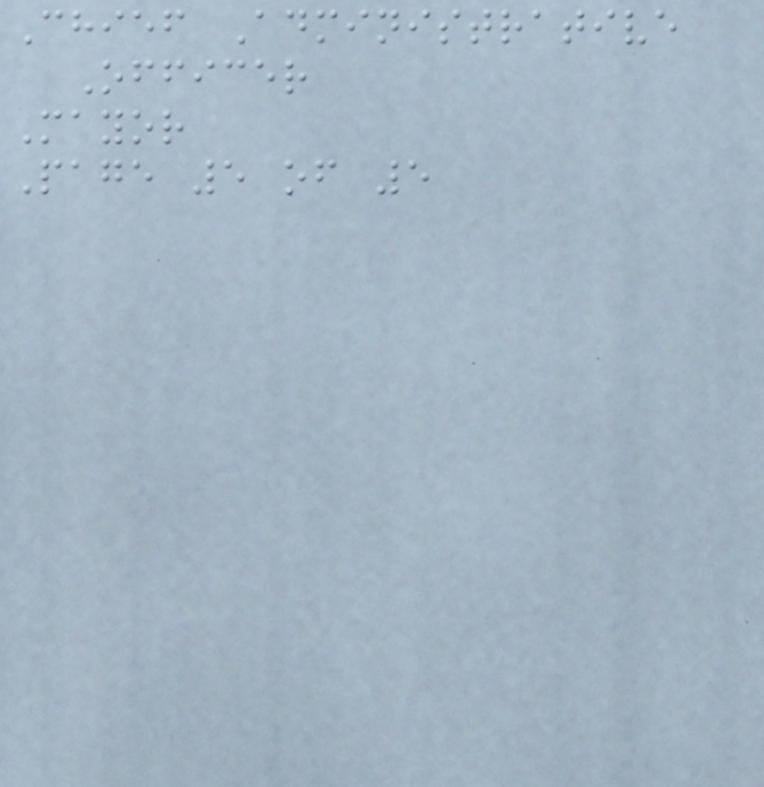Chief Administrative
Officer
Mayor
Page 5 of 5
